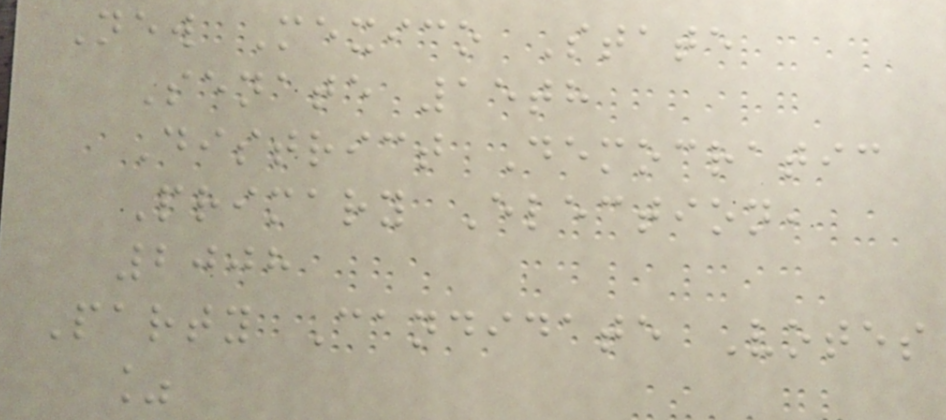New Mexico State
Senate 15th
District Democratic
Primary Election,
2008
Party Candidate Votes
%
